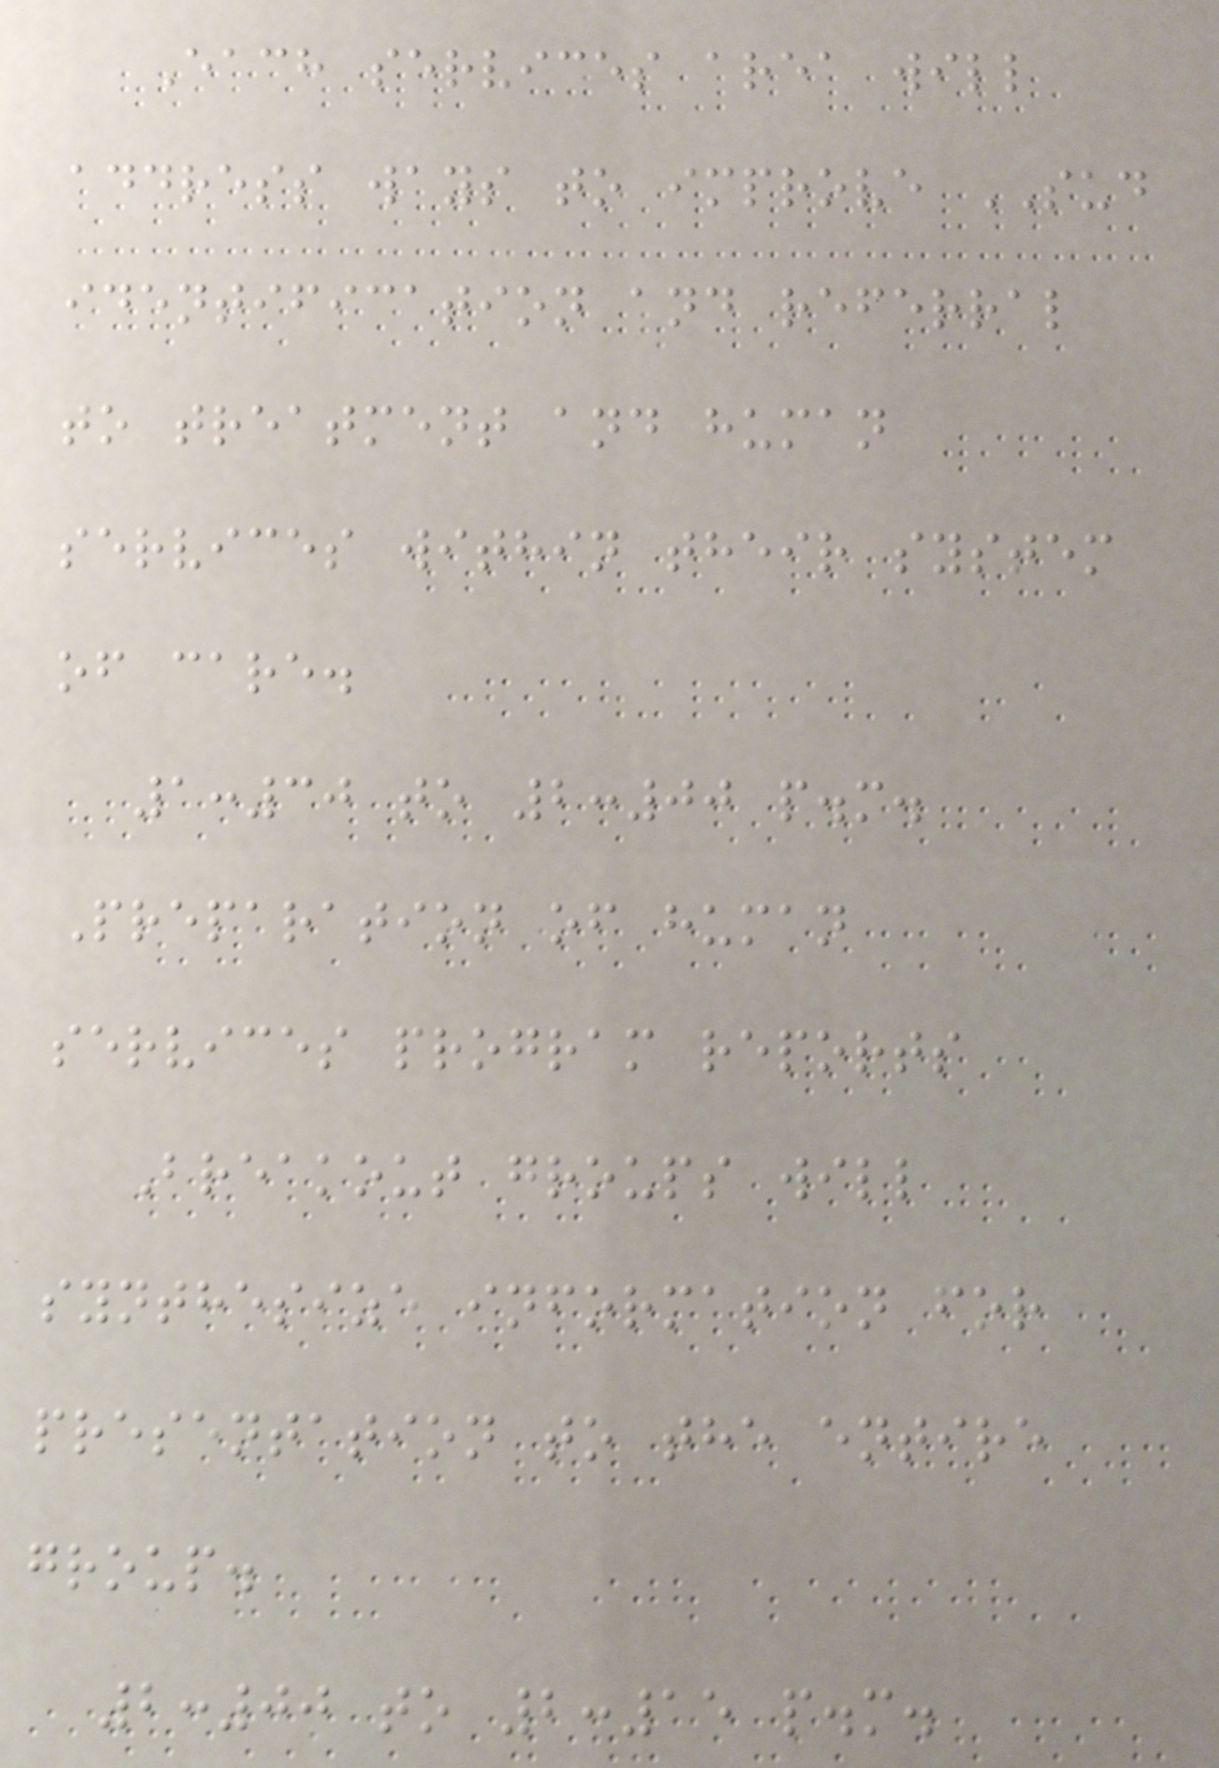Each services area will
address ways to improve SUD
identification and referral
to treatment and human
services within their system
of care.
1:30 to 2:00 p.m.
Preparation of human
services program reports
Breakout groups will
synthesize information for
presentation to the entire
group.
2:00 to 2:15 p.m.
